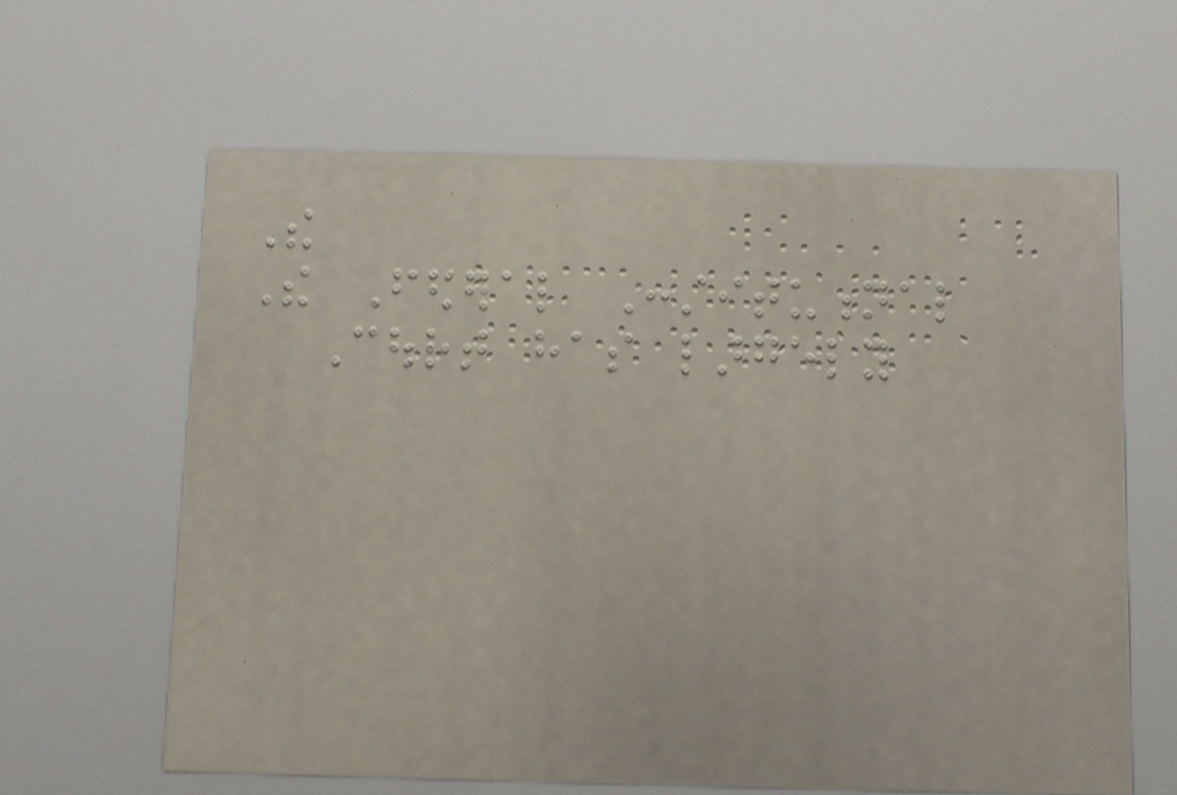The
The Federal Constitutional
Court has largely
